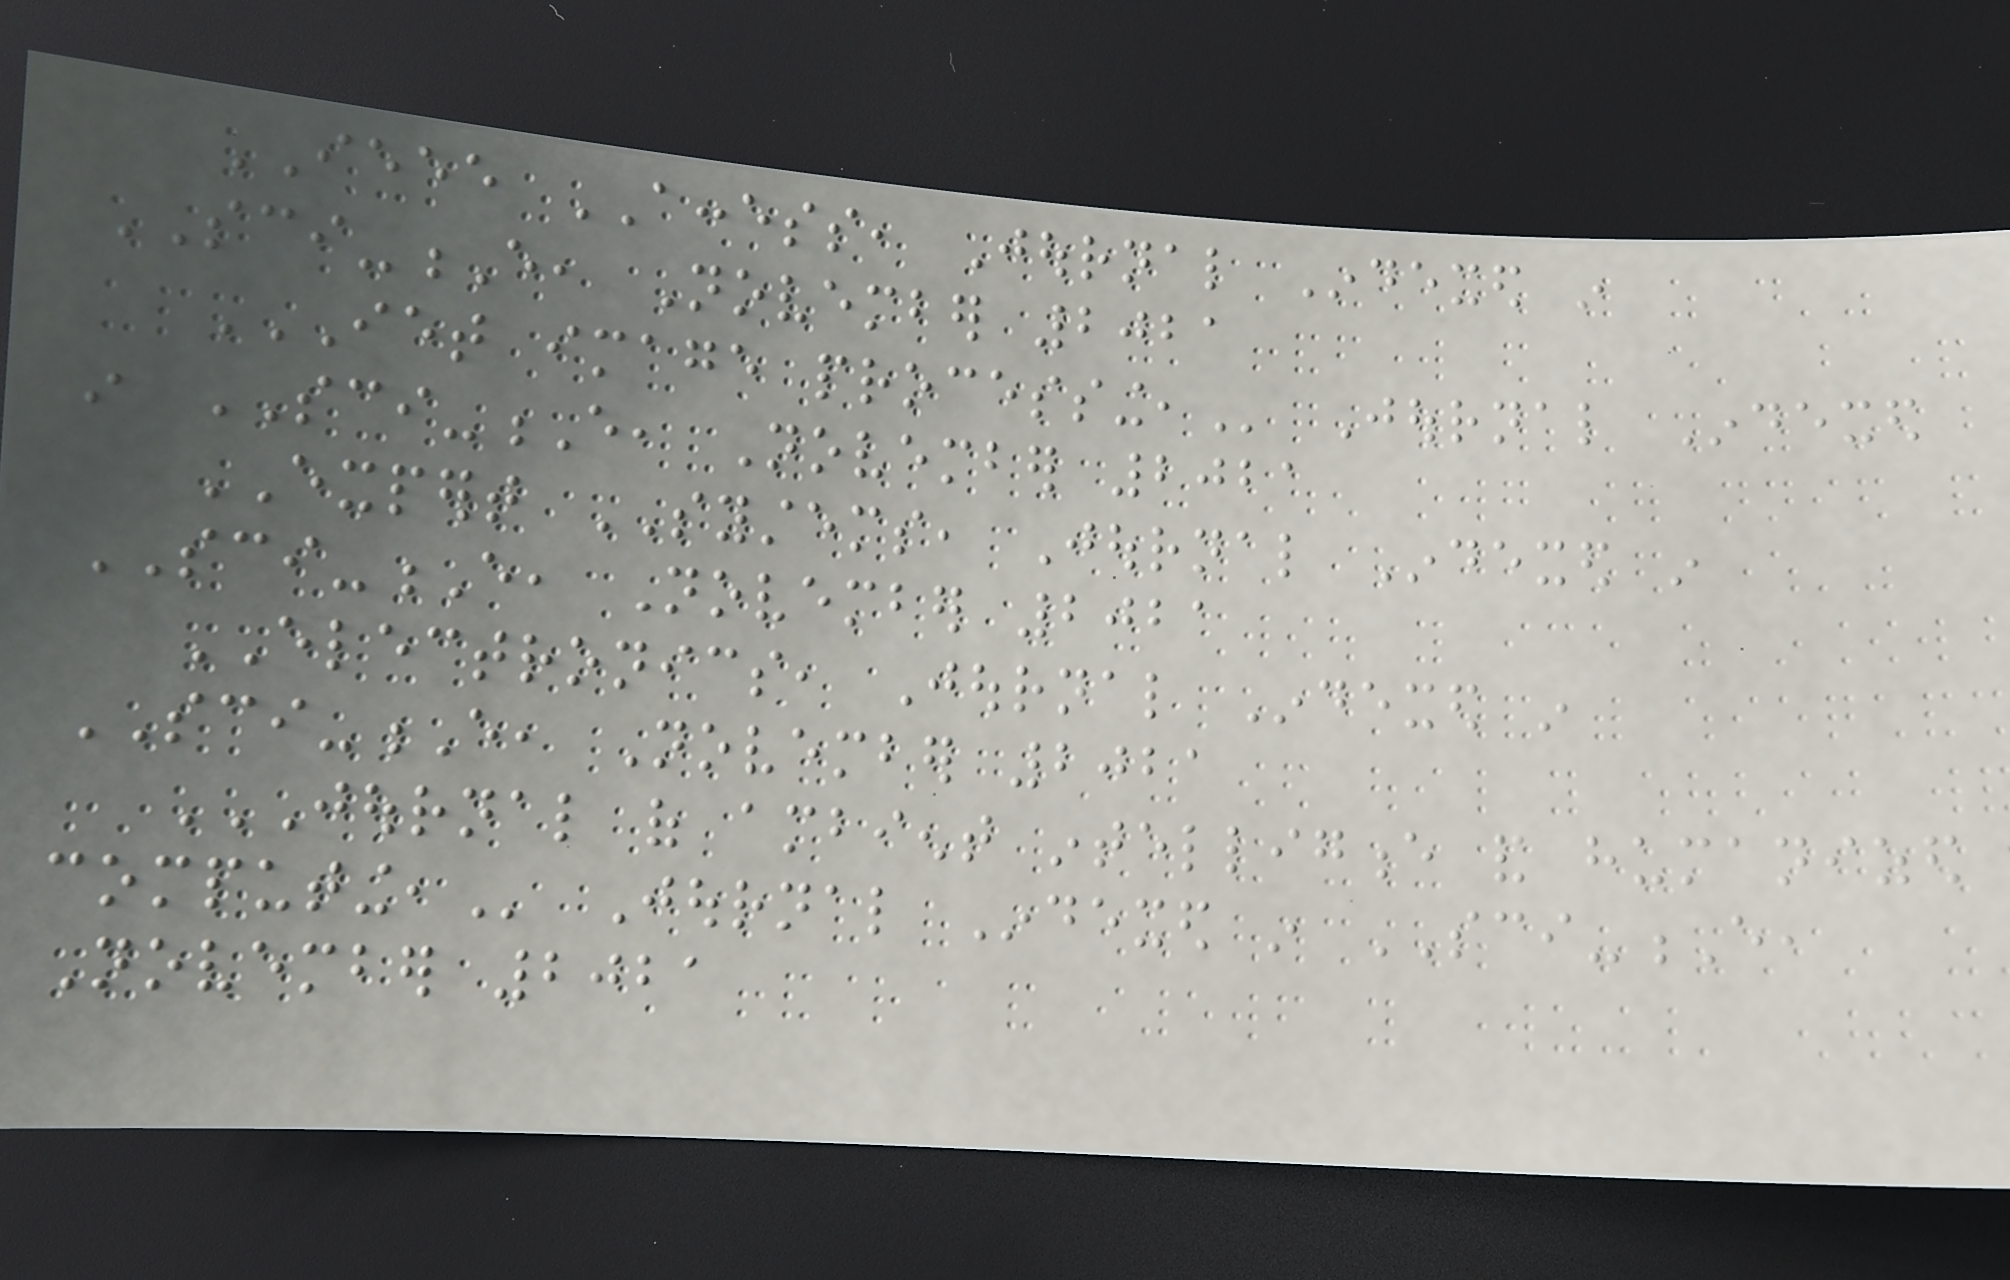IEEE ACCESS, Journal Indexed in
SCI-E, November 2021
IET IMAGE PROCESSING, Journal Indexed
in SCI-E, November 2021
EXPERT SYSTEMS, Journal Indexed in
SCI-E, November 2021
ELECTRONICS, Journal Indexed in
SCI-E, November 2021
JOURNAL OF AMBIENT INTELLIGENCE AND HUMANIZED
COMPUTING, Journal Indexed in SCI-E,
November 2021
